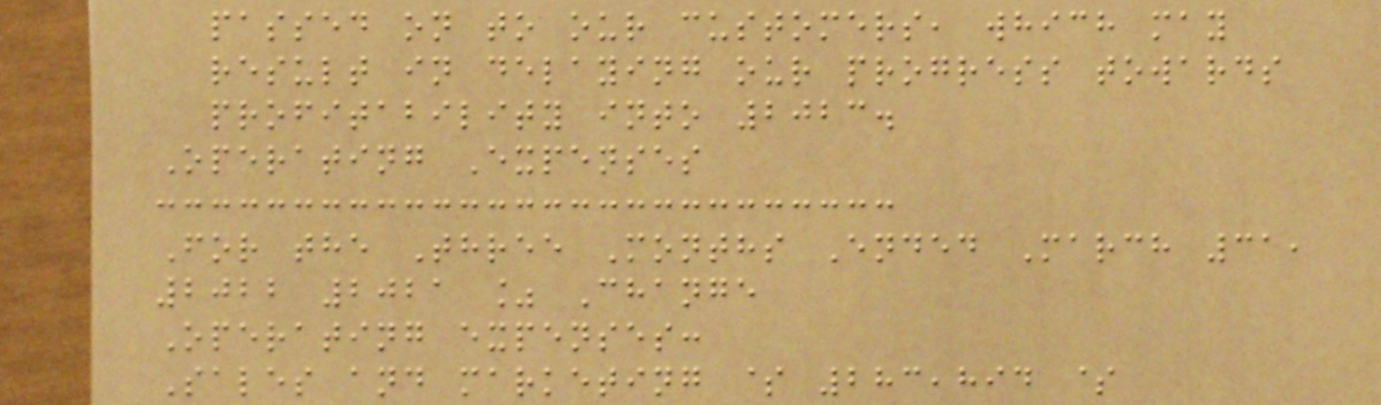passed on to our customers, which may
result in delaying our progress towards
profitability into 2023.
Operating Expenses
For the Three Months Ended March 31,
2022 2021 % Change
Operating expenses:
Sales and marketing $ 283,894 $
